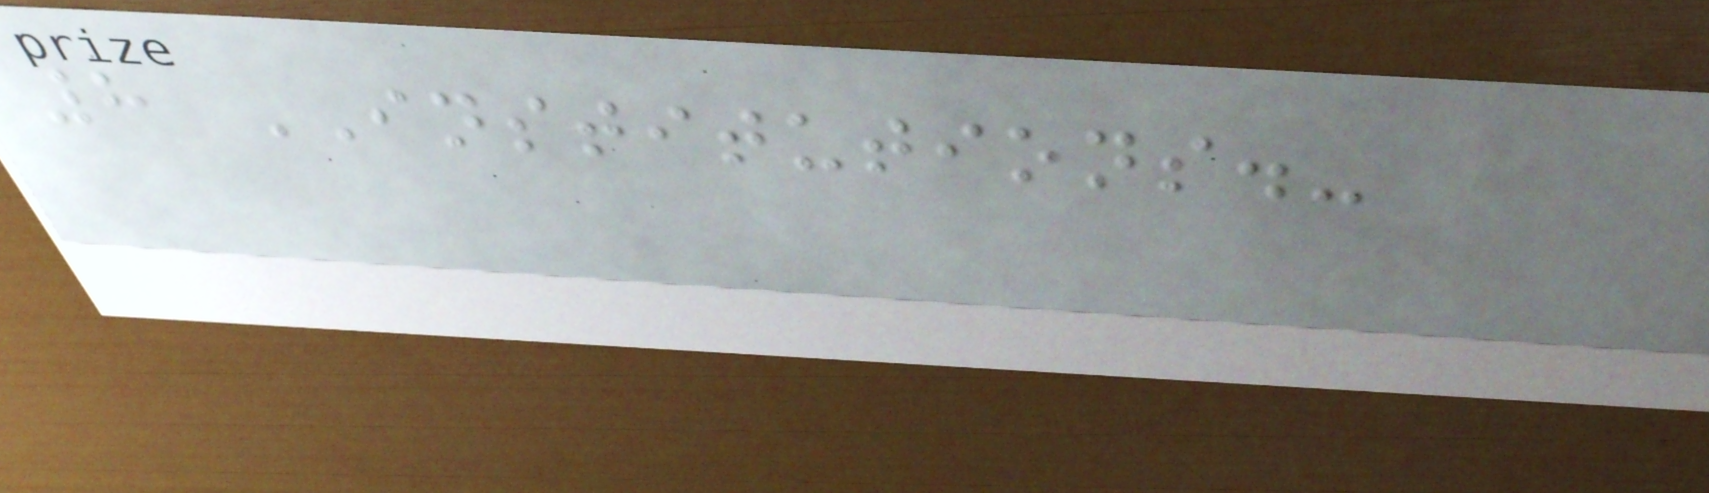8 INSTITUTIONS.-
